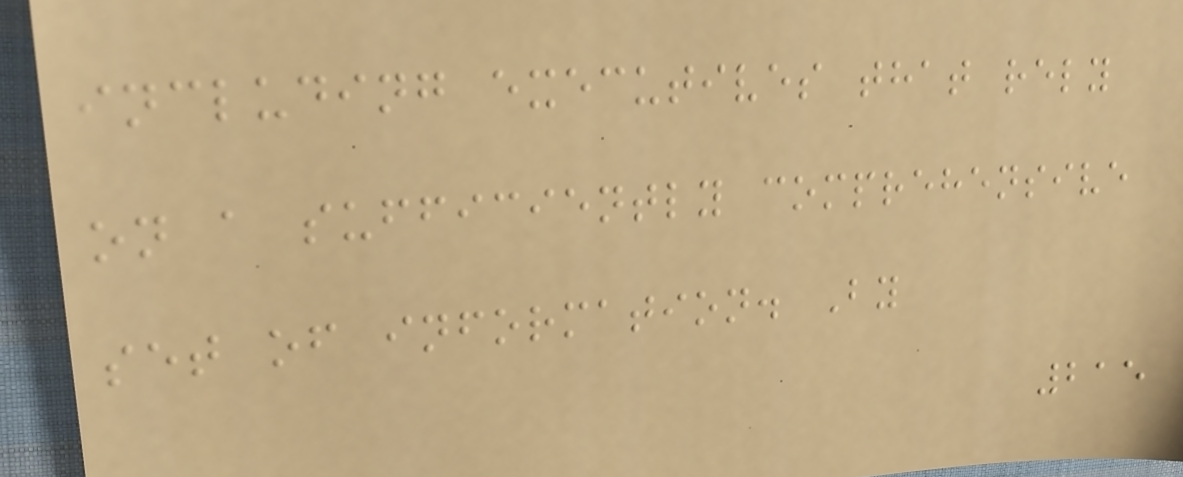including executives that rely
on a sufficiently comprehensive
set of information. By
215
